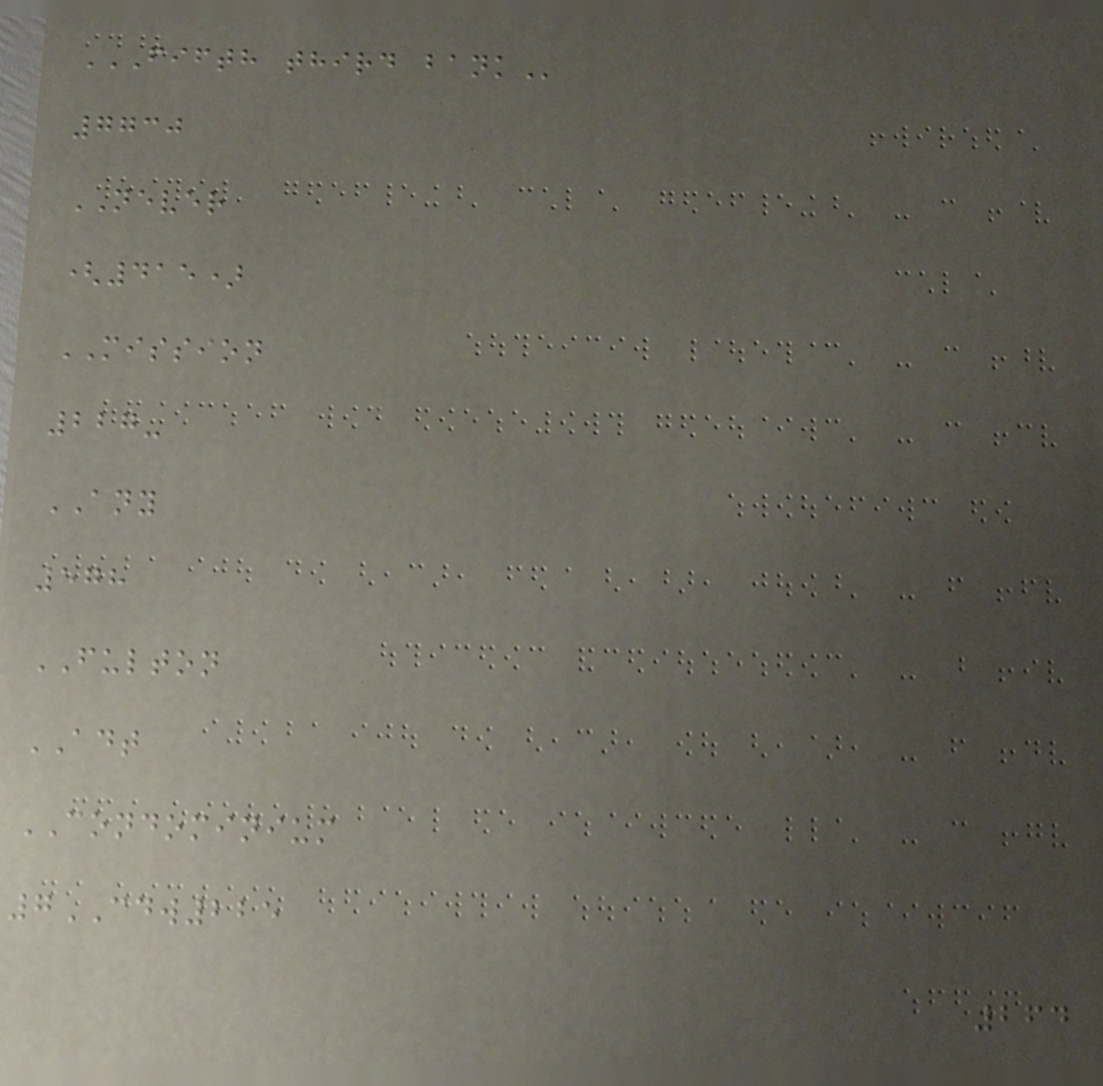FIFTH THIRD BANK
7730
NEVER
(415)
MISSION
227-
ANY
578
FULTON
ADT
CONDOMINIUM
7CDW225
264
